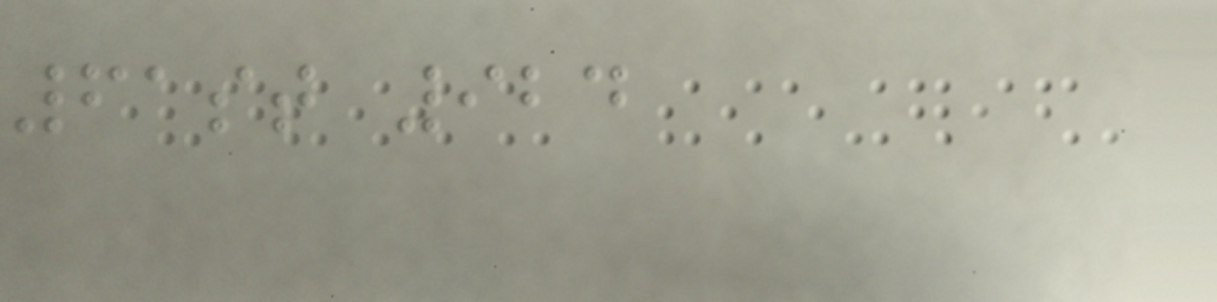61st 924
